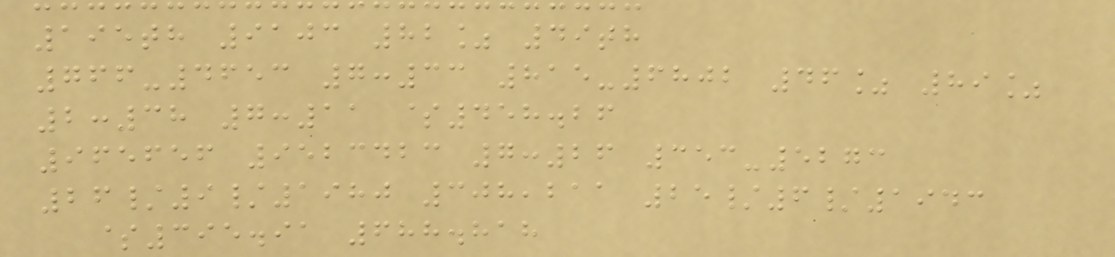195th 9103 82% 49th
766-4653 7:33 815-6802 46% 89%
2:38 7:11 $458.26
965656 9523423 7:26 353-5273
26/9/1980 308,211 25/6/1943
$395.91 688.818
